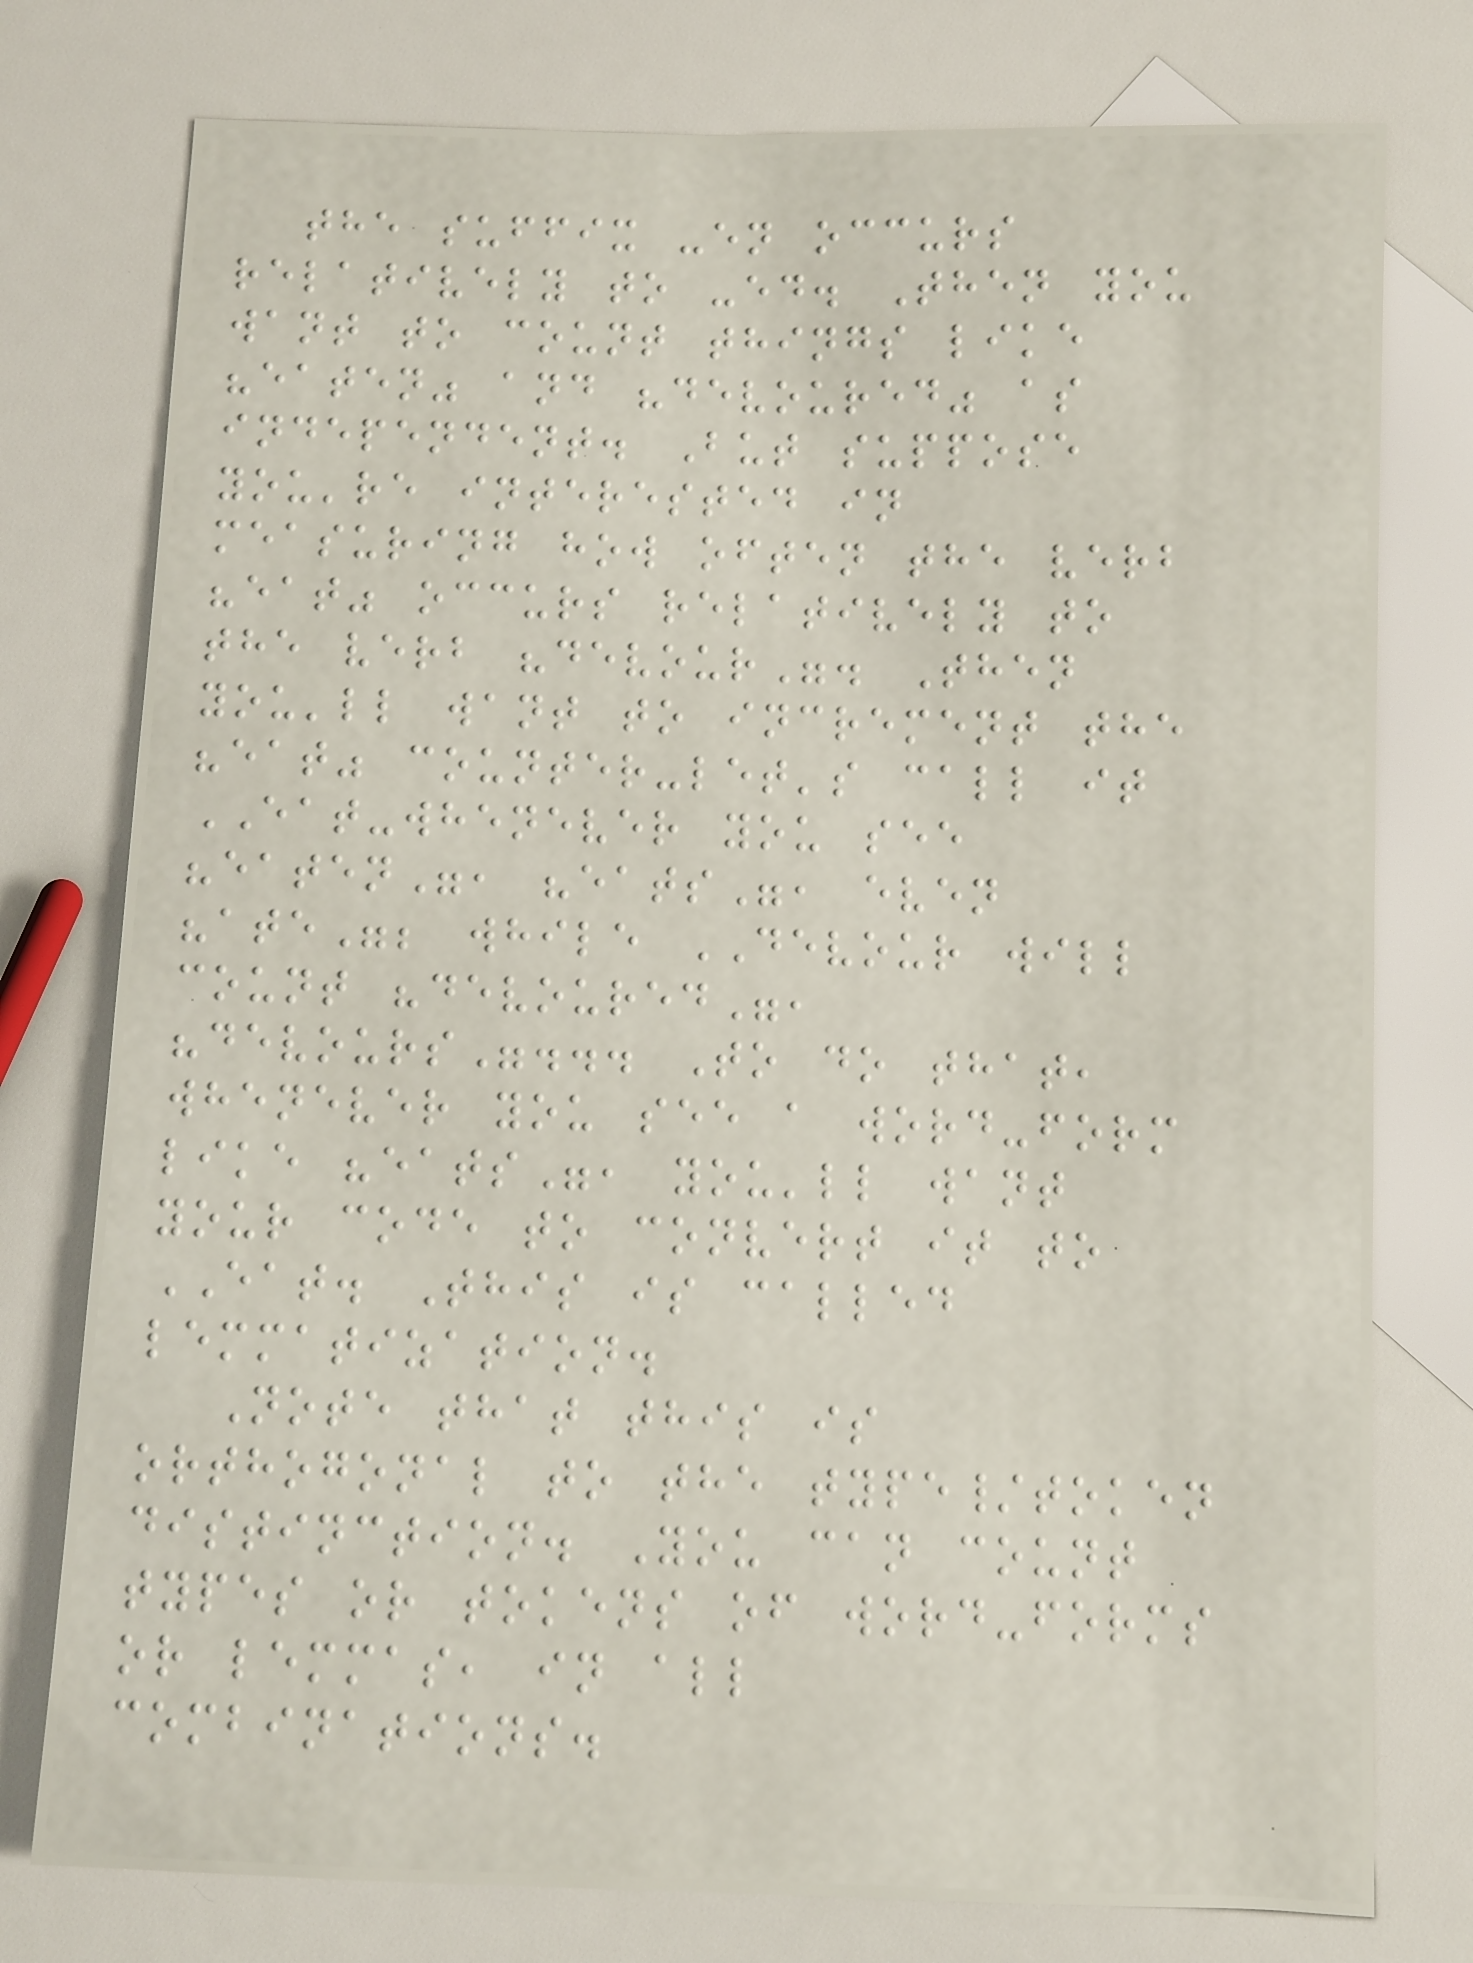the suffix -en occurs
relatively to -ed. Then you
want to count things like
"eaten" and "devoured" as
independent. But suppose
you're interested in
measuring how often the verb
"eat" occurs relatively to
the verb "devour". Then
you'll want to increment the
"eat" counter-let's call it
EAT-whenever you see
"eaten", "eats", even
"ate"; while DEVOUR will
count "devoured",
"devours"... To do that,
whenever you see a word-form
like "eats", you'll want
your code to convert it to
EAT. This is called
lemmatization.
Note that this is
orthogonal to the type/token
distinction. You can count
types or tokens of word-forms
or lemmas, in all
combinations.
